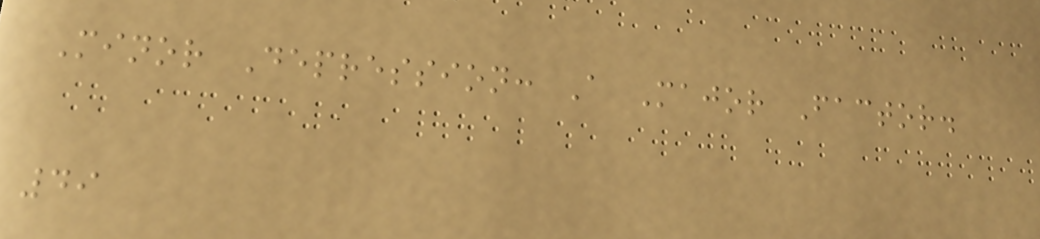Minor Depression: A Major Factor.
49
